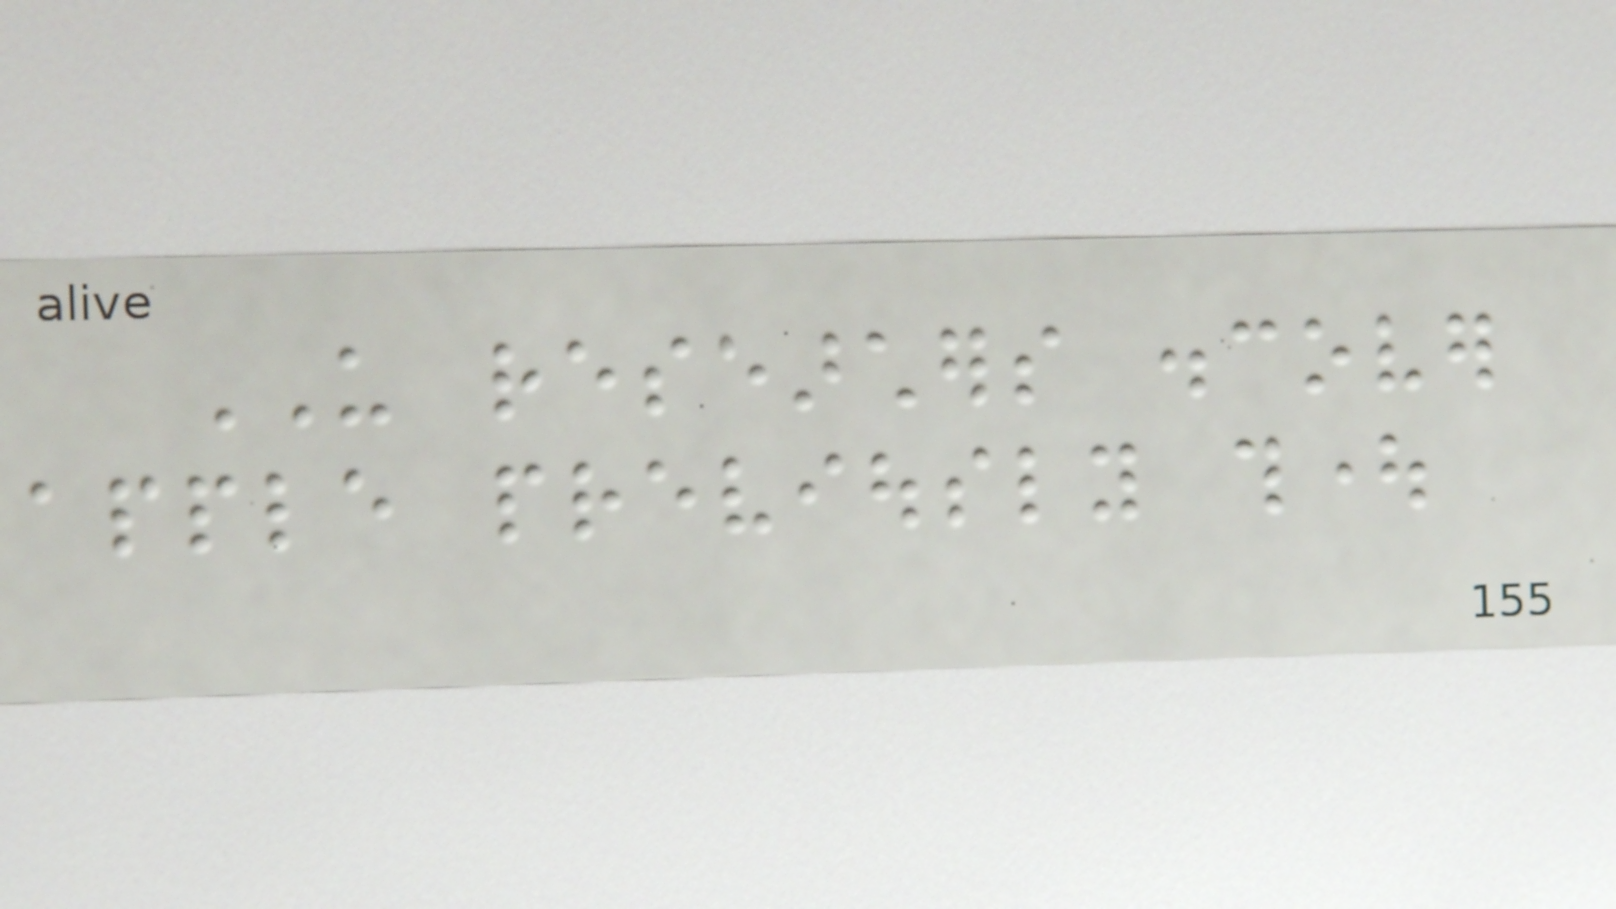US researchers discover
apple previously thought
